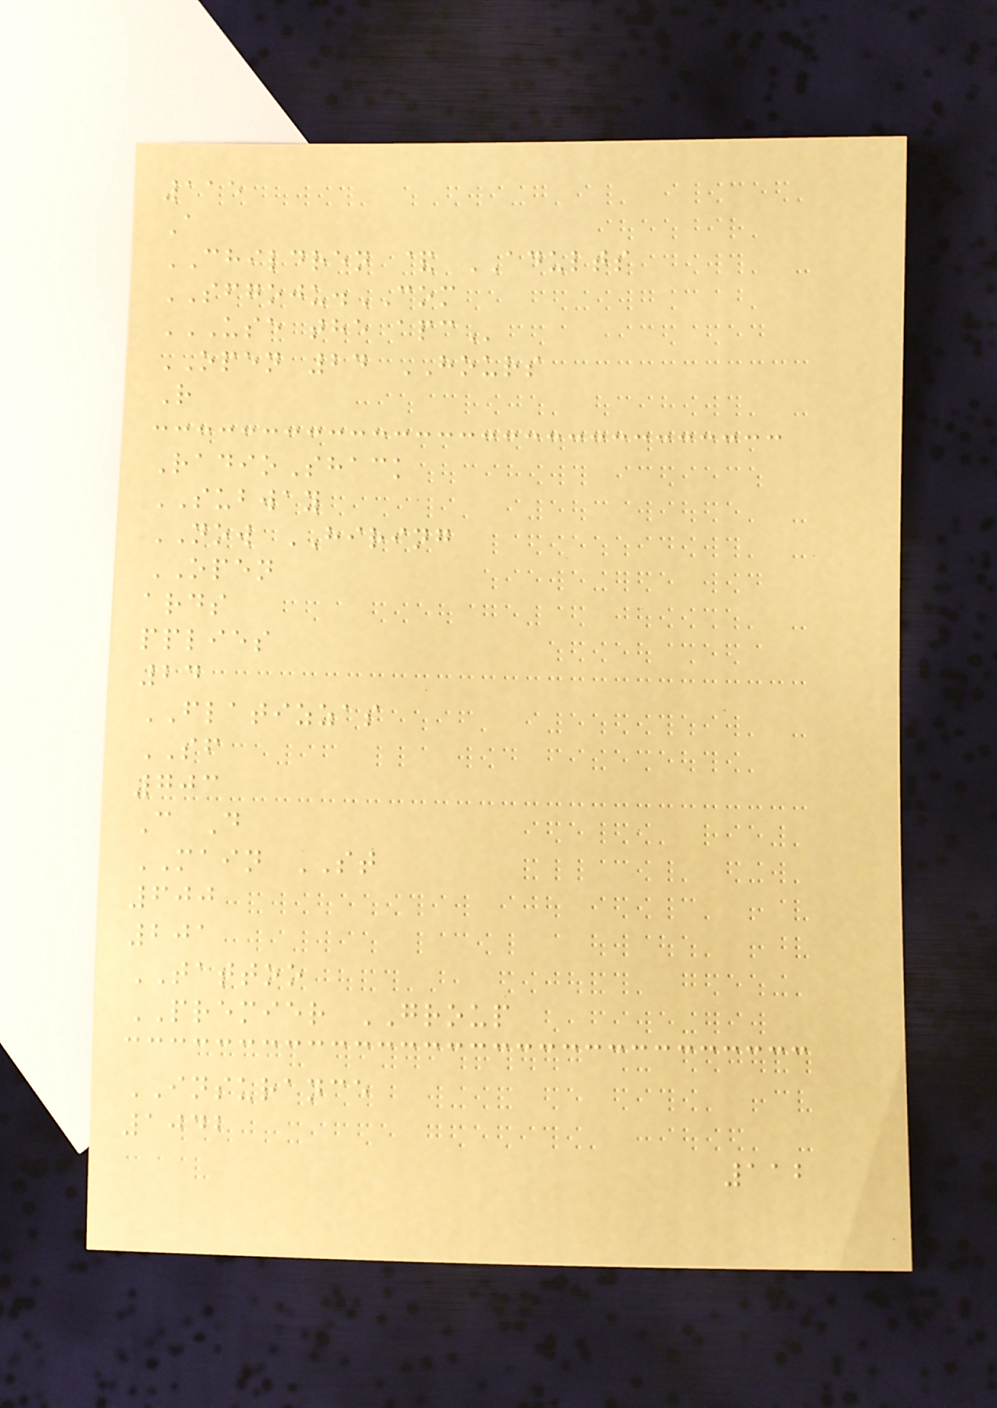115
A
CHILDREN & ADULTS
SFGOJU.COM
USE THE APC
OPEN 24 HOURS
R
RadioShack
SUBWAY
NOW HIRING
OPEN
ards
pplies
24
FLATIZZAS
SF
703
C D
MAIN ST
600
201
TATTOO
PREMIER GROUP
INSURANCE
1042
112
